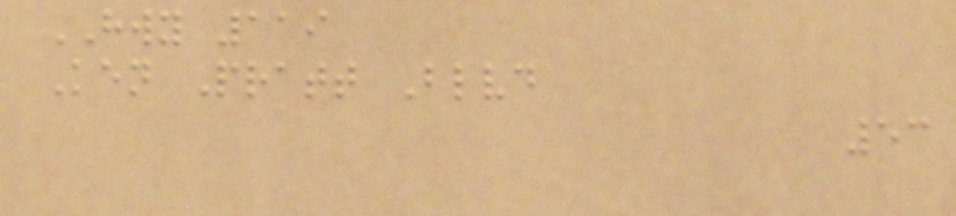HWY 119
Ken Pratt Blvd
53
